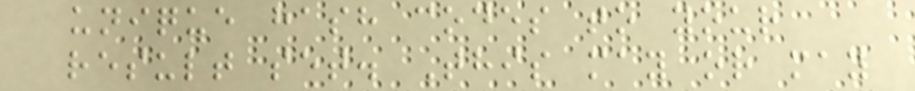unique hash codes to your
result set. This may or may
